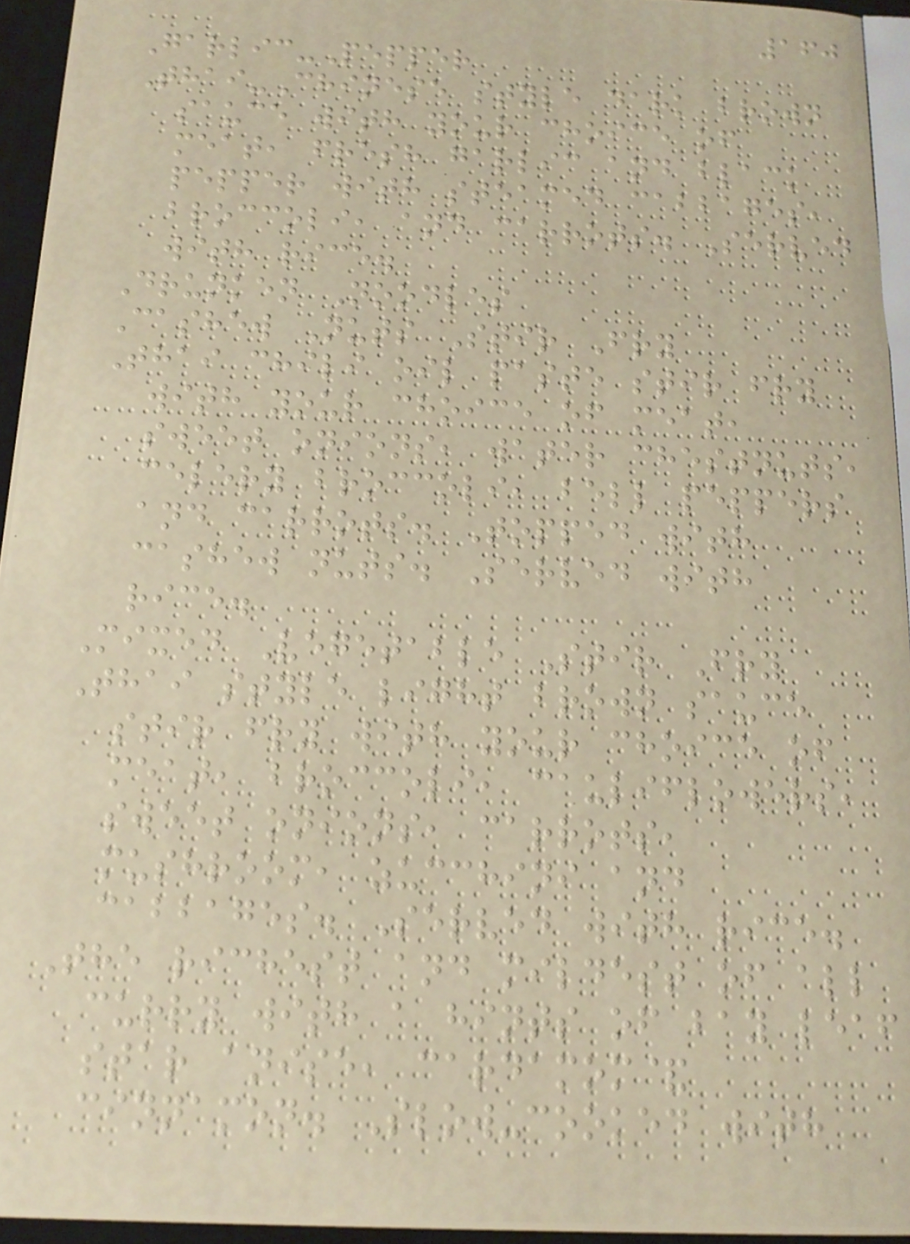160
Garlic-Pepper
Thai-Chinese style dark brown
sauce with your choice of
meat, fresh garlic and black
pepper with steamed cabbages,
broccoli, and carrots. Served
with rice.
Drunken Noodles
Cashew Nuts Stir Fry
Thai chili oil paste stir fry
with your choice of meat,
sweet onions, water chestnuts,
celery broccoli, bell peppers
and carrots. Topped with
cashew nuts. Served with
rice.
Mixed Vegetable Stir Fry
Thai style light brown sauce
stir fry with your choice of
meat, broccoli, cauliflowers,
sweet onions, carrots,
mushroom, zucchini and
cabbages. Served with rice.
The richest and mildest of all
curry with a hints of bay leaf
star anise, cardamom&
cinnamon. Slow-cooked with
